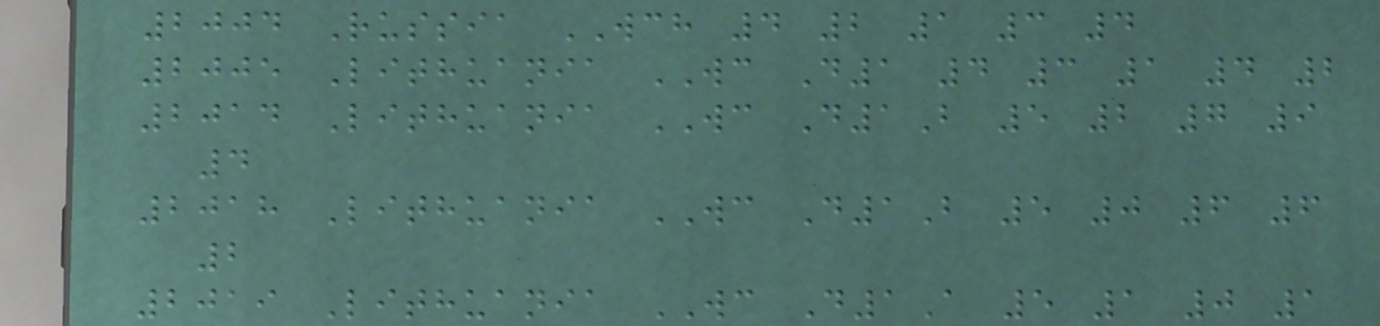2004 Russia WCH 4 2 1 3 4
2005 Lithuania WC D1 4 3 1 4 2
2014 Lithuania WC D1B 5 2 7 9
4
2018 Lithuania WC D1B 5 0 6 6
2
2019 Lithuania WC D1A 5 1 0 1
